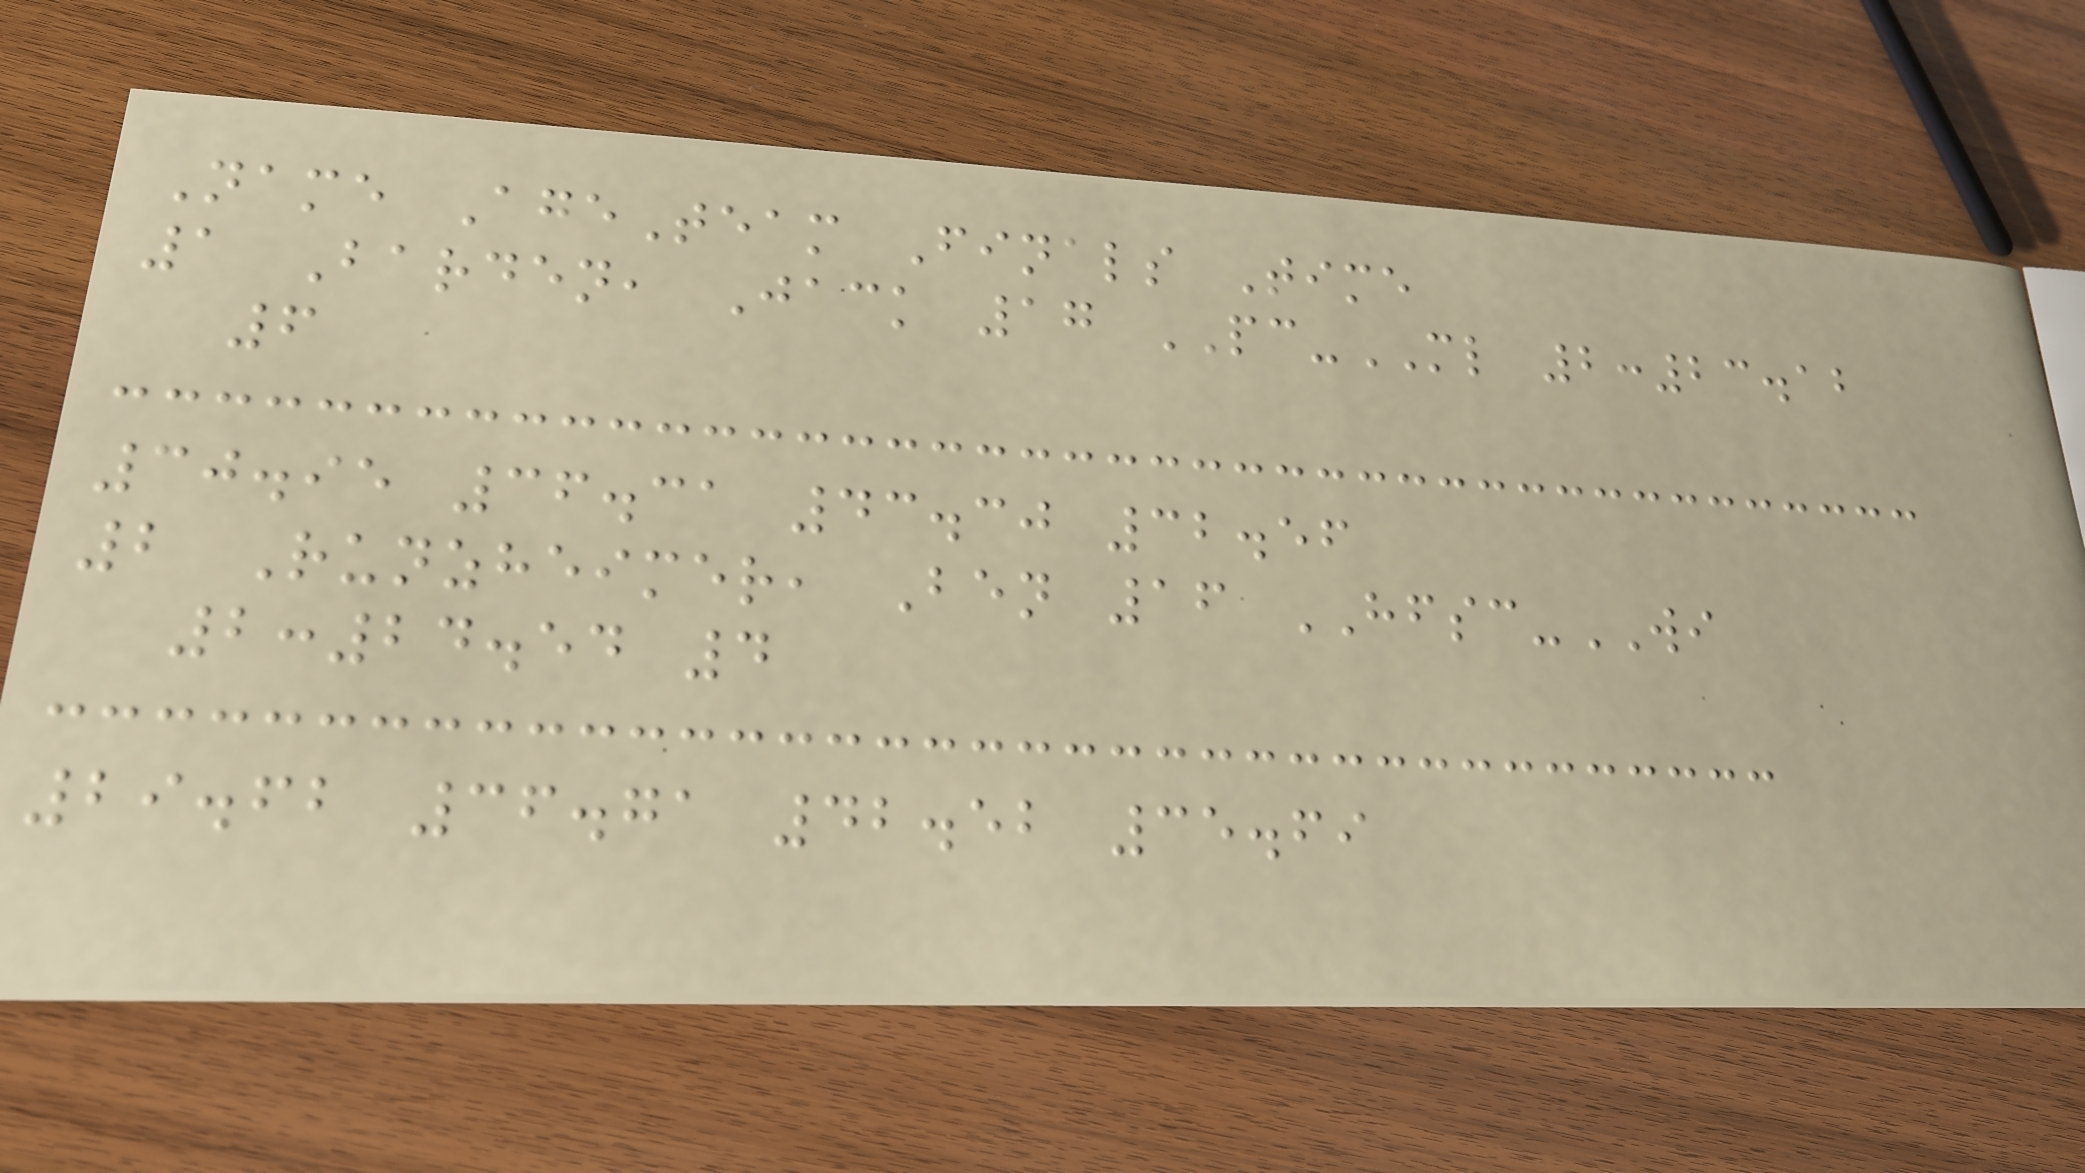Name AgeTeam Finals Time
1 Barden, Jack 17 PC-ML 2:23.12
6
30.95 36.31 43.30 32.56
2 Runzheimer, Ben 16 HFSC-WI
2:24.54 4
29.62 36.71 42.52 35.69
